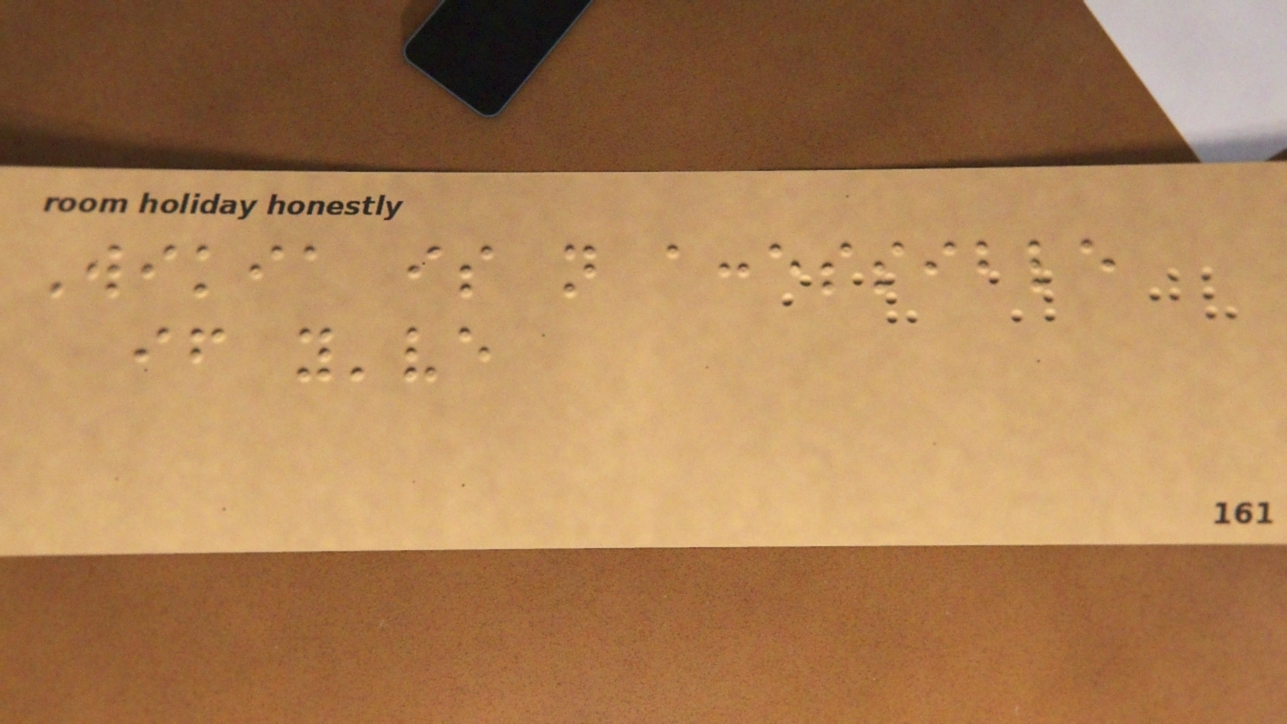Wikia is not accessible
if you've
